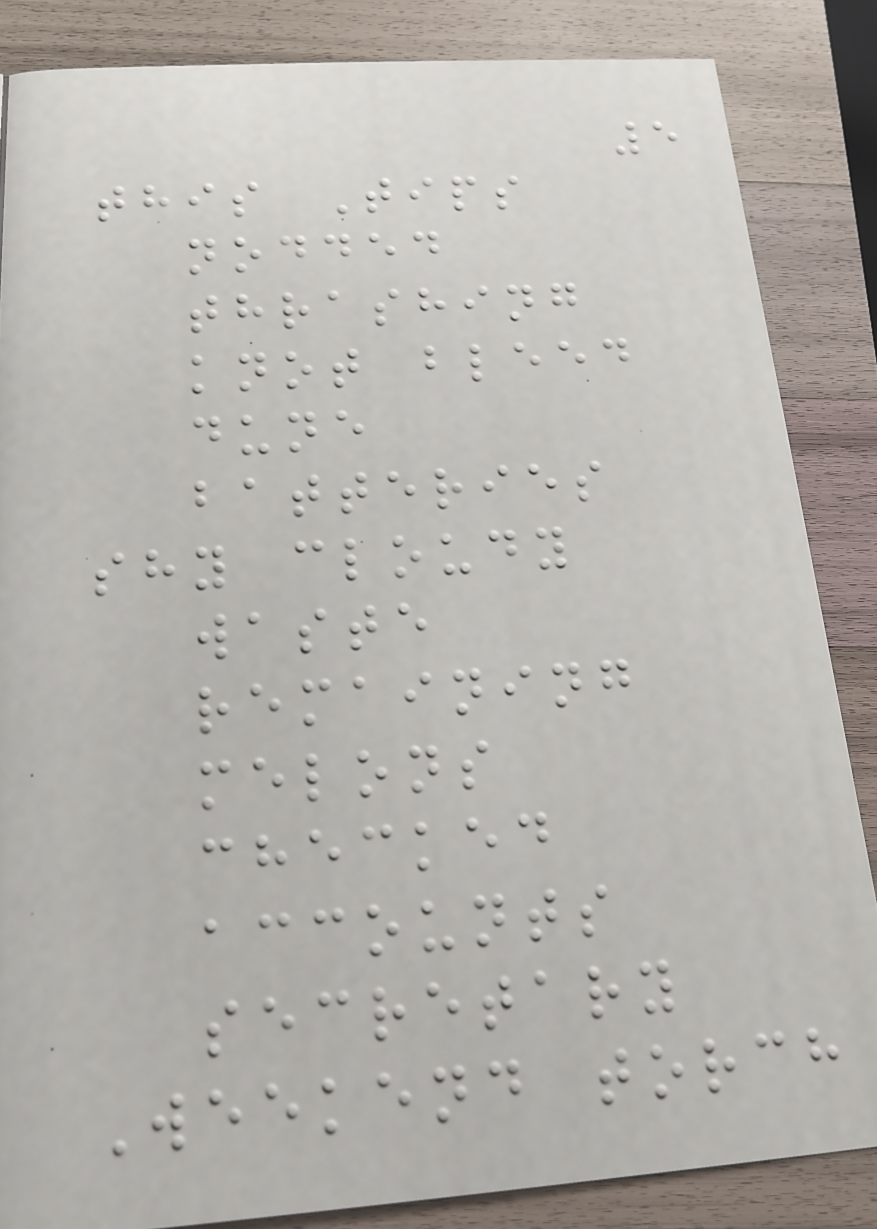5
this Tips
nodded
thrashing
knot bleed
dune
batteries
shy cloudy
waste
remaining
melons
checked
accounts
secretary
Weekend torch
